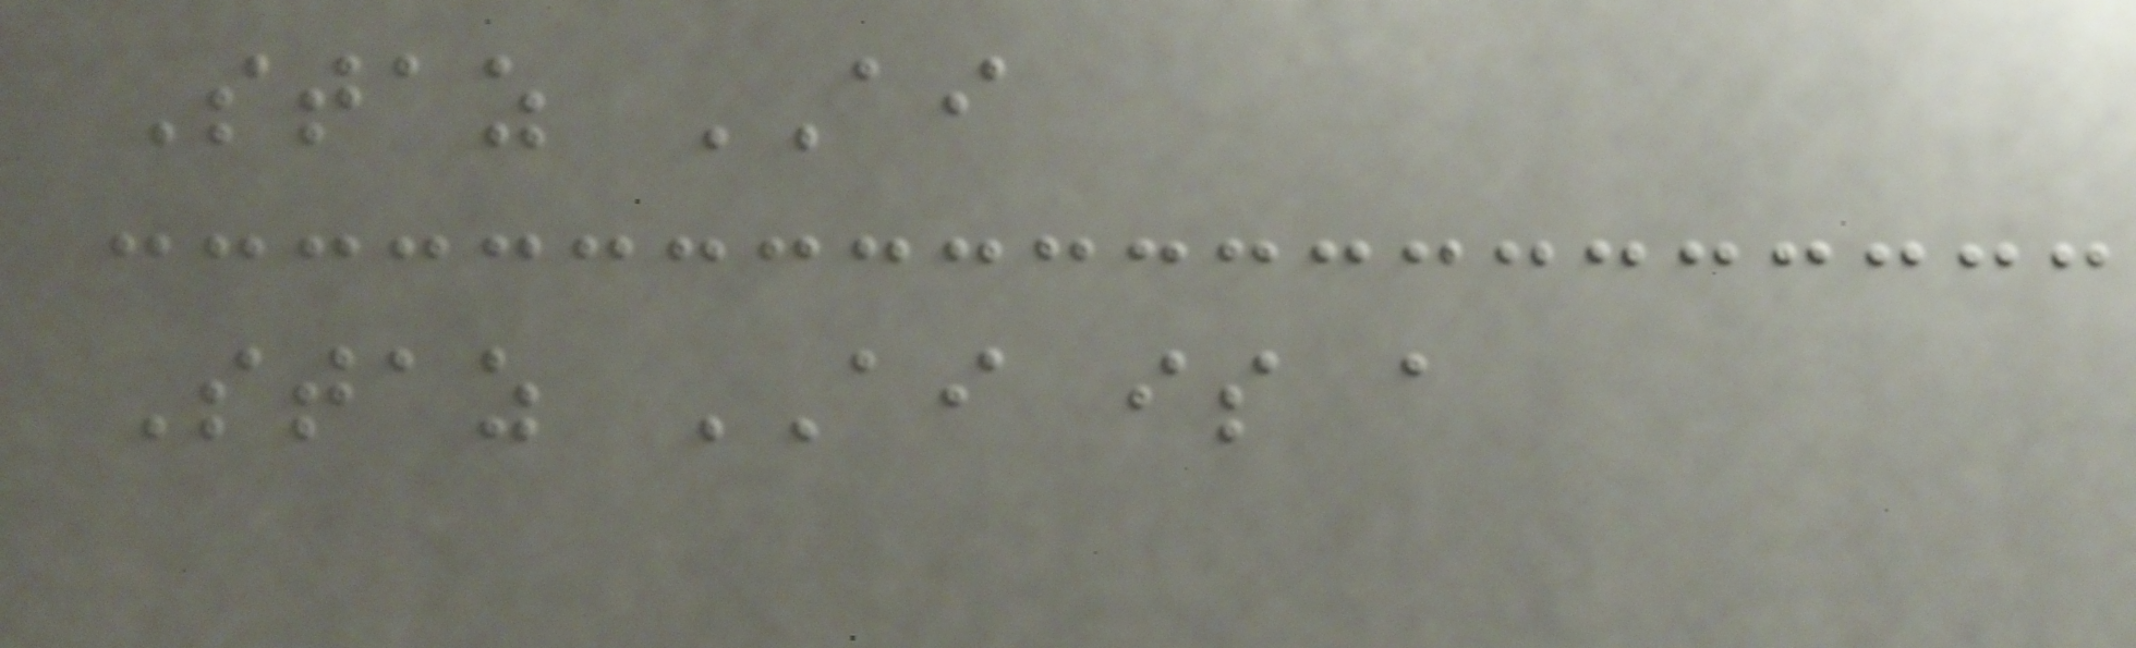Staz AI
Staz AI is a
